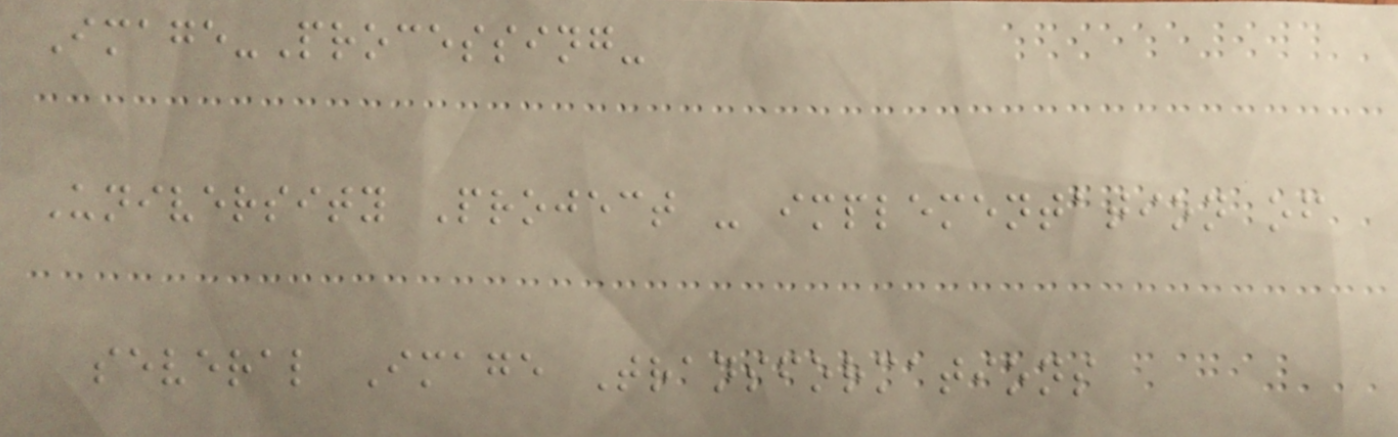Image-Processing-
University Project - implementation of
several Image Transformations
